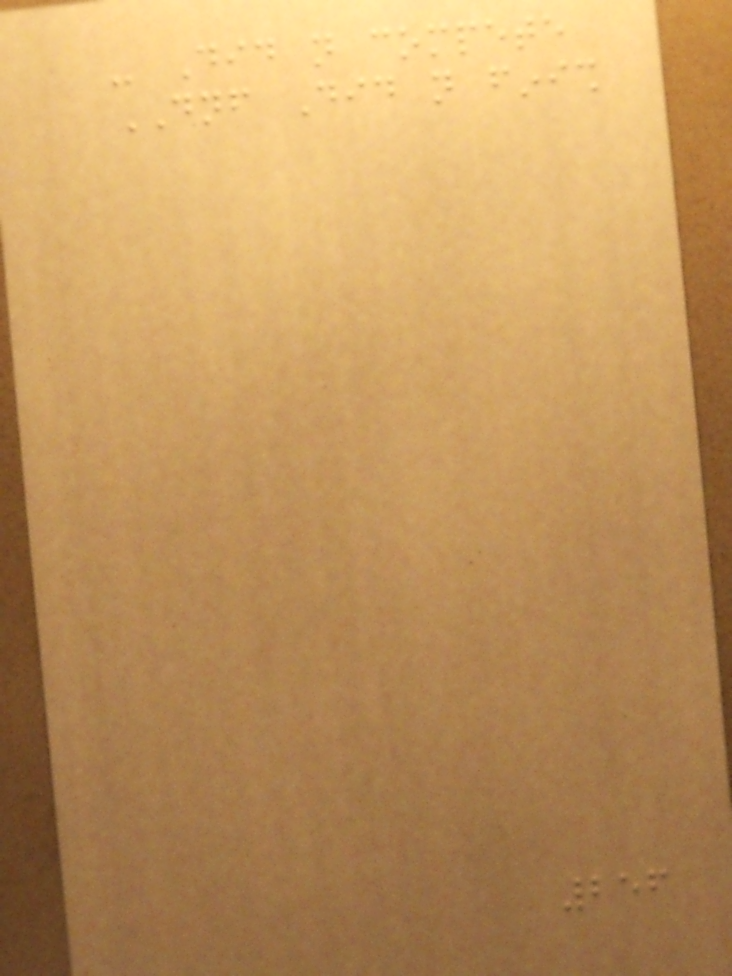- Did not compete
DNF Did not finish
256
